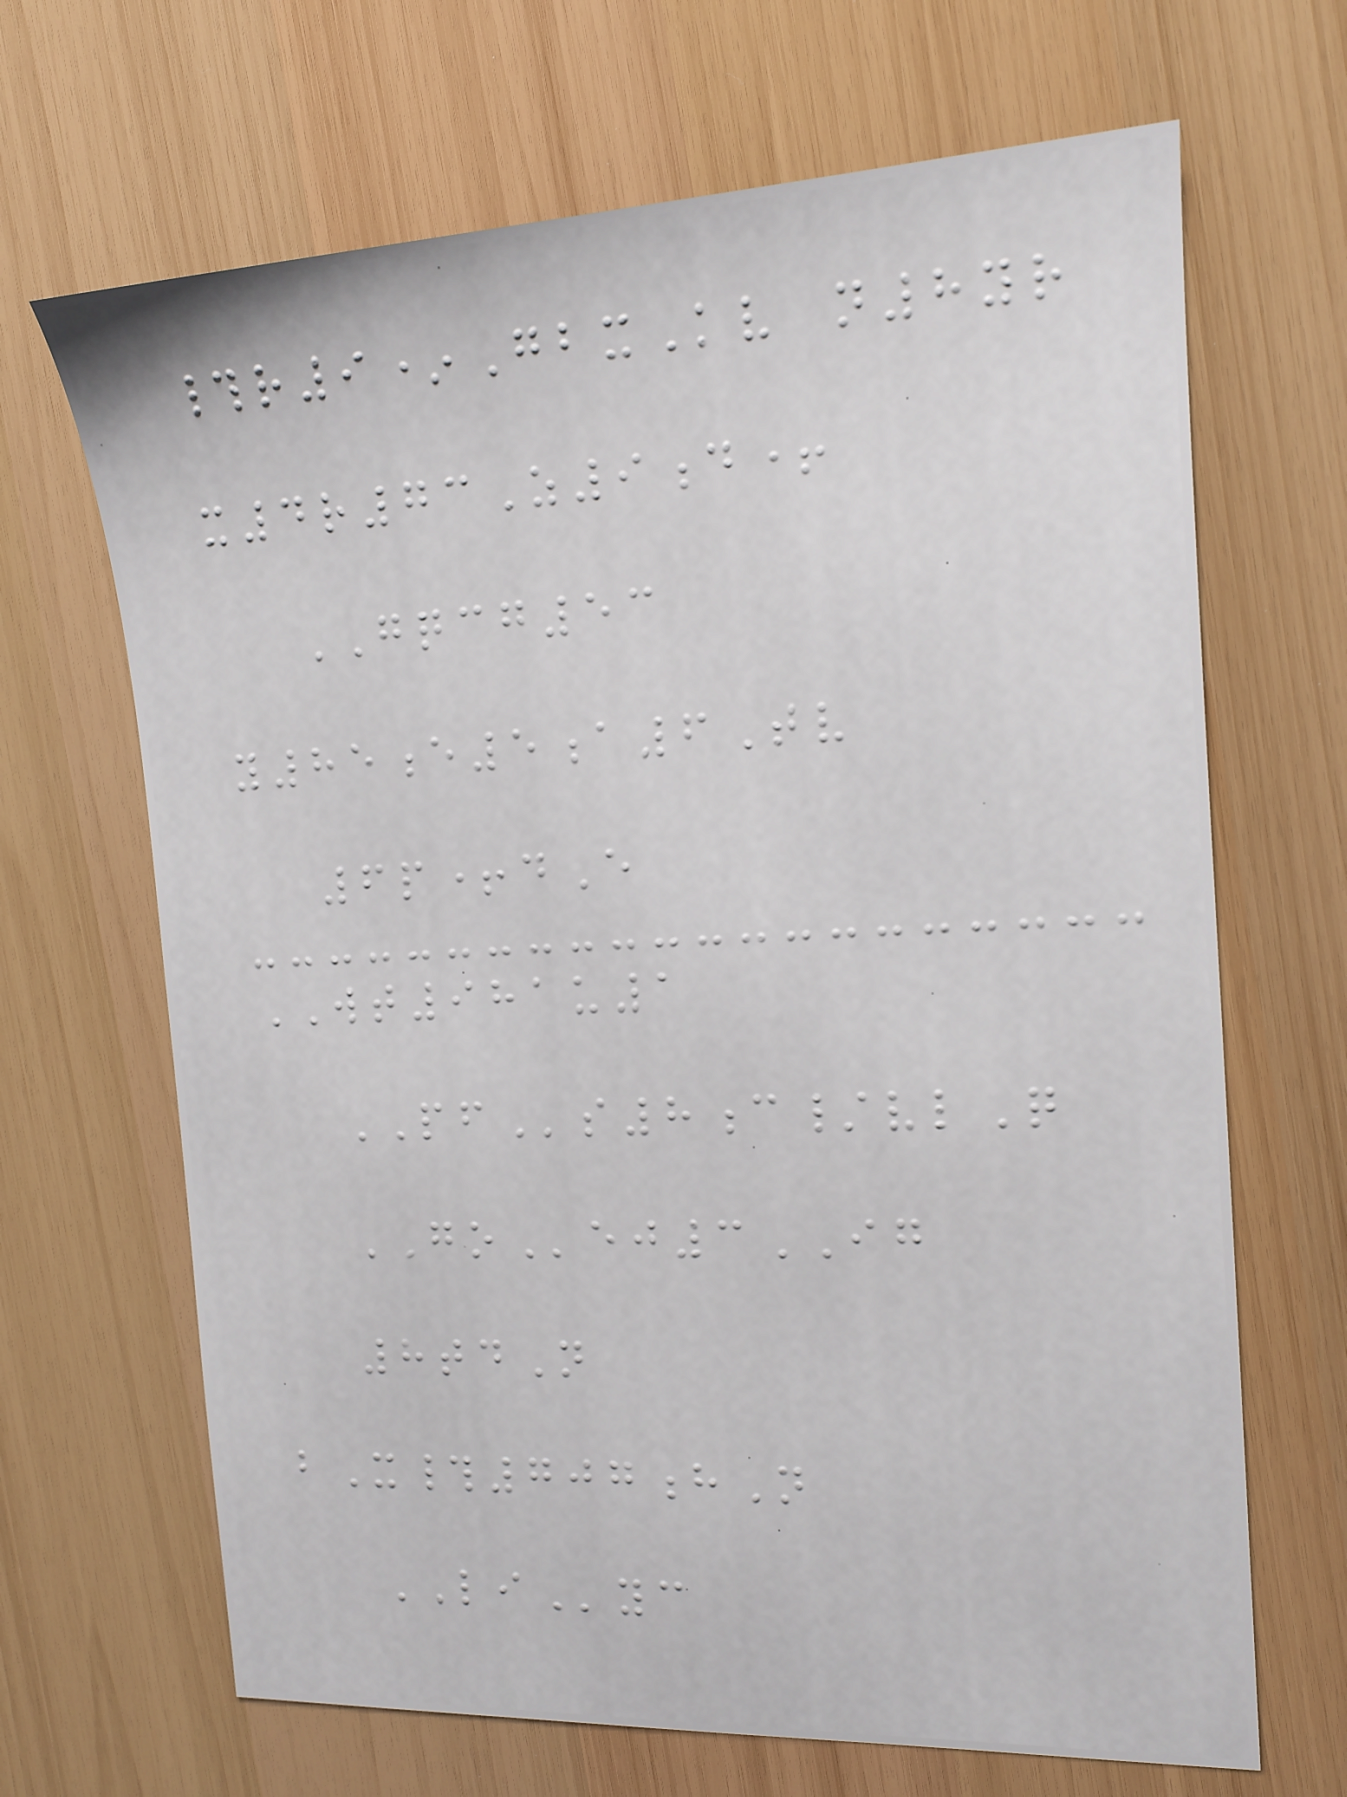#r9*GbxKv n8yr
x4r73Z9d+
GQCG53
y85e5a6Tv
6p+dE
WT981u1
PFs8c/vlQ
GOej3IG
8tdN
bX#707hN
LIyc
